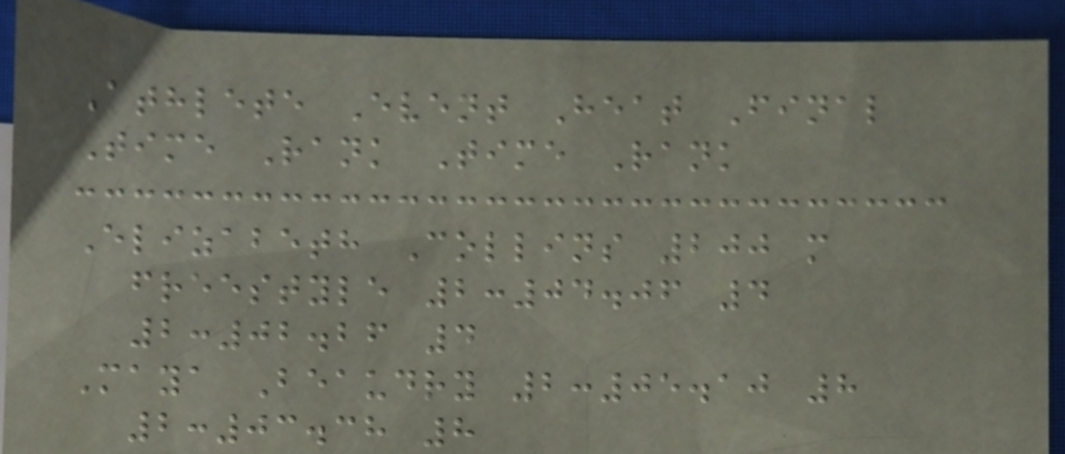Athlete Event Heat Final
Time Rank Time Rank
Elizabeth Collins 200 m
freestyle 2:04.06 4
2:02.26 4
Maya Beaudry 2:05.10 8
2:03.38 8
